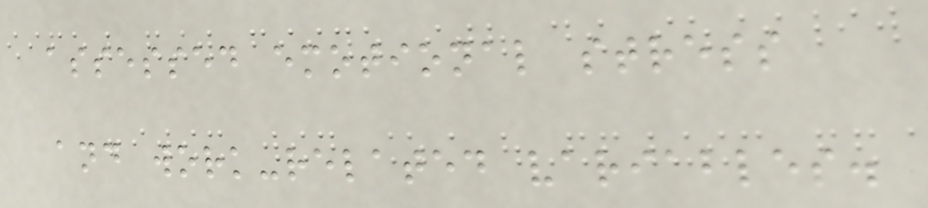assessed emotional stress
and work-related variables.
